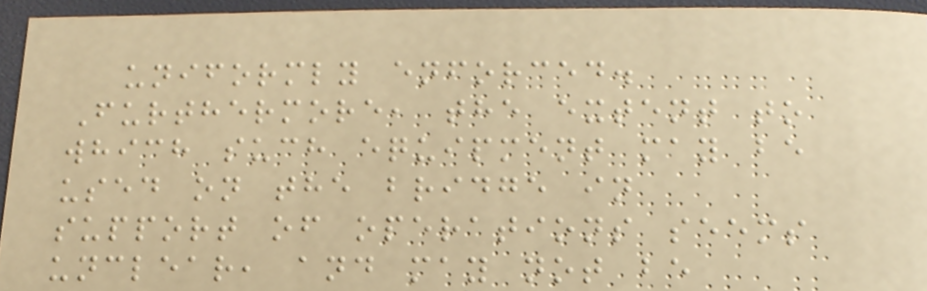uniformly enforced.
Furthermore, the extent to
which such equipment may be
used on the bridge in
support of operations seems
unclear, and may not be
